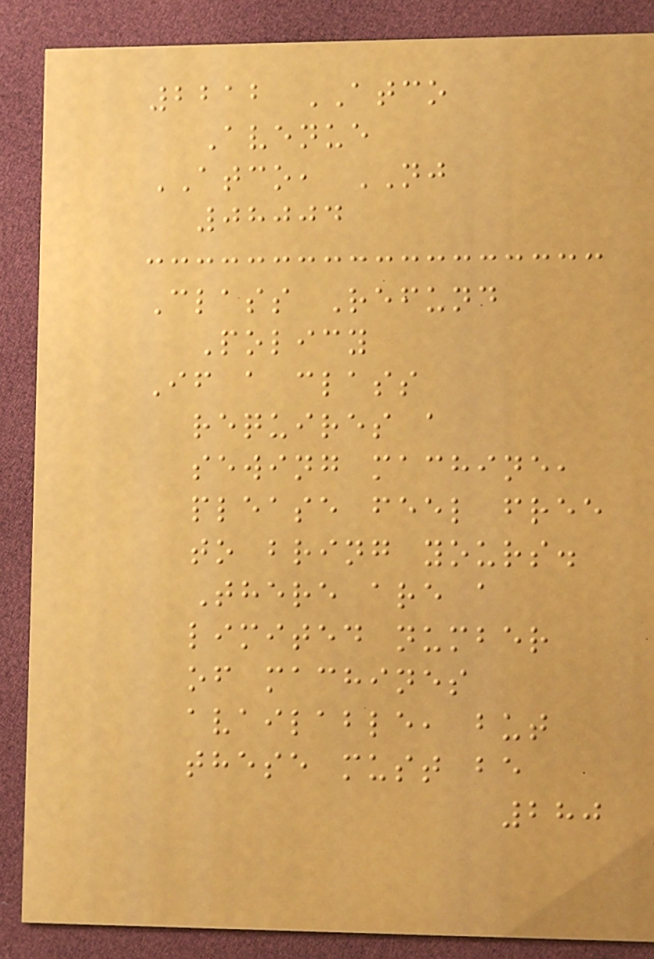2212 ATCO
Avenue
ATCO, NJ
08004
Class Refund
Policy
If a class
requires a
sewing machine,
please feel free
to bring yours.
There are a
limited number
of machines
available, but
these must be
280
